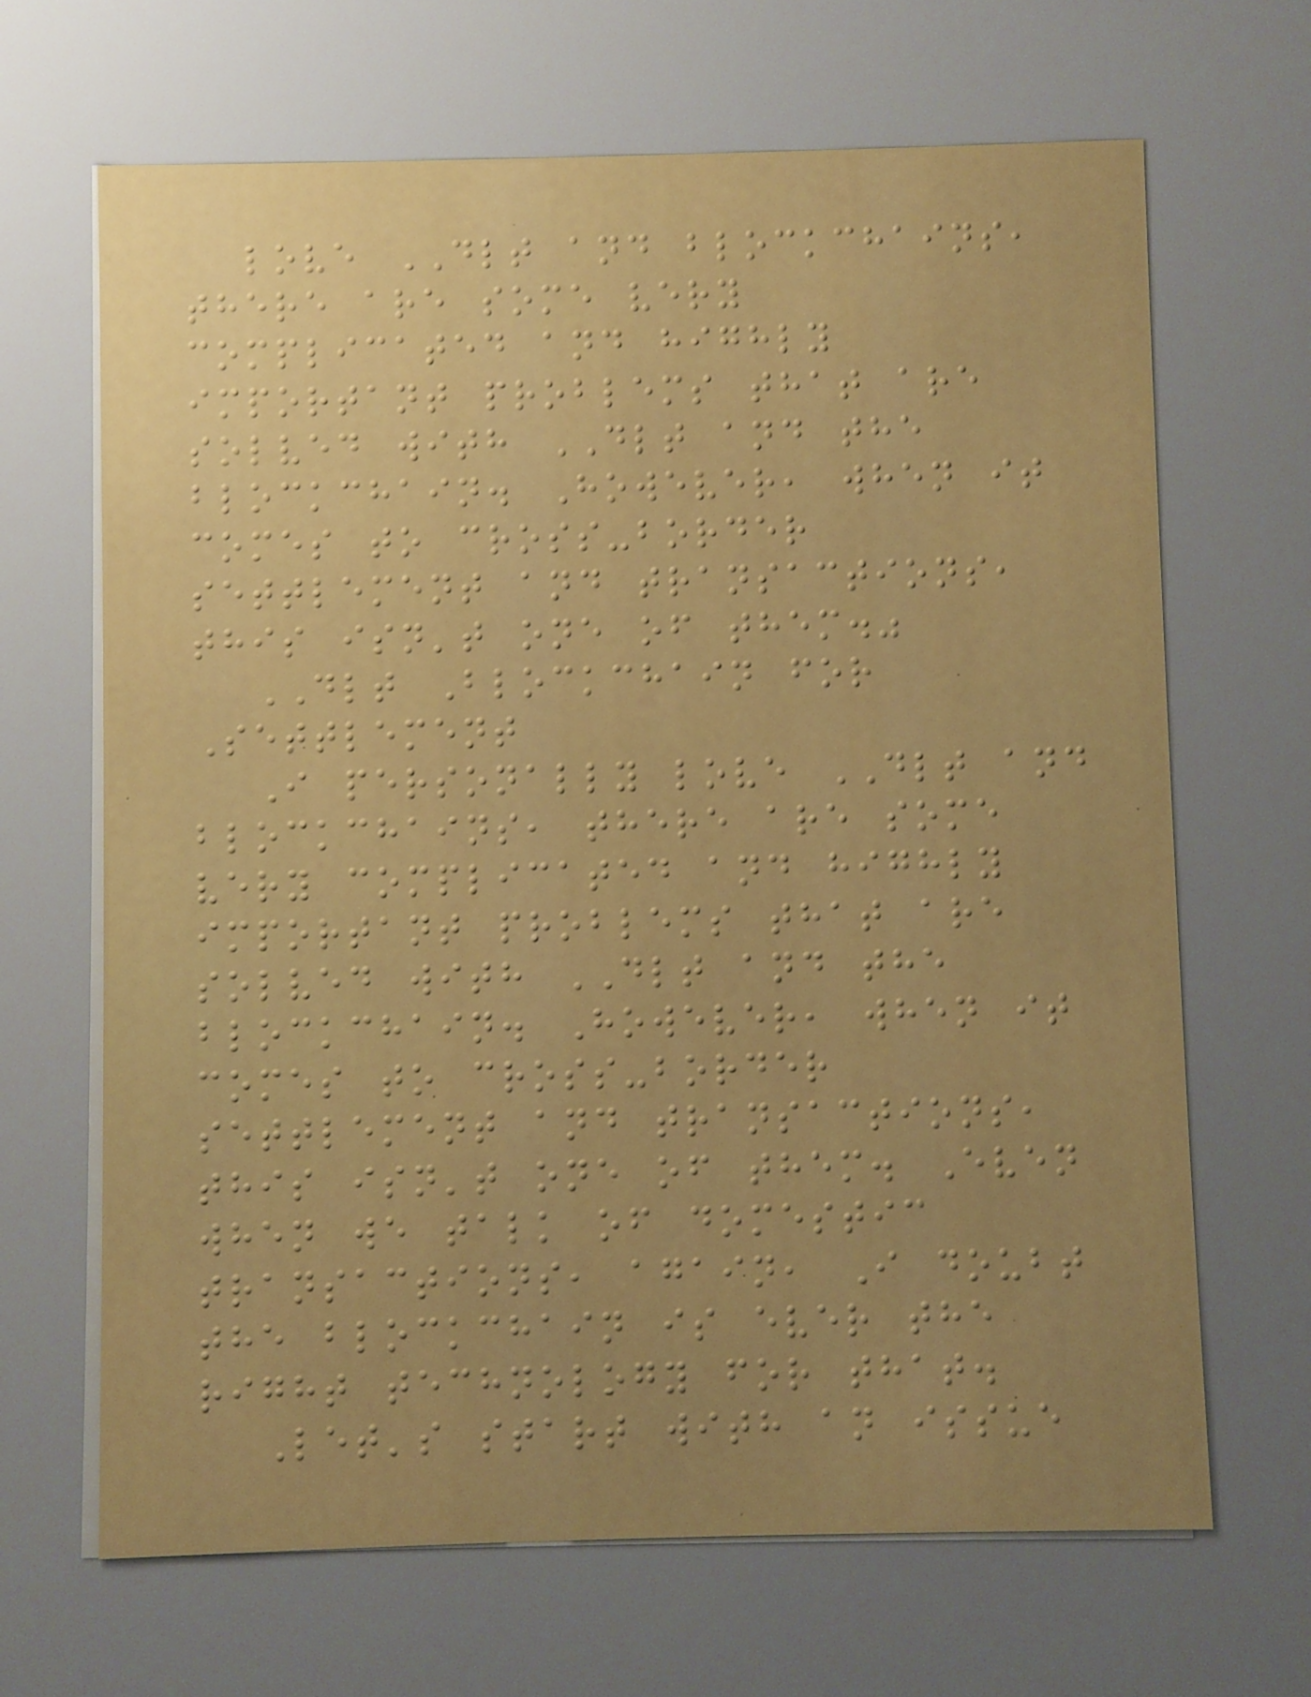love DLT and blockchains,
there are some very
complicated and highly
important problems that are
solved with DLT and the
blockchain. However, when it
comes to cross-border
settlement and transactions,
this isn't one of them."
DLT Blockchain for
Settlement
I personally love DLT and
blockchains, there are some
very complicated and highly
important problems that are
solved with DLT and the
blockchain. However, when it
comes to cross-border
settlement and transactions,
this isn't one of them. Even
when we talk of domestic
transactions, again, I doubt
the blockchain is ever the
right technology for that.
Let's start with an issue
